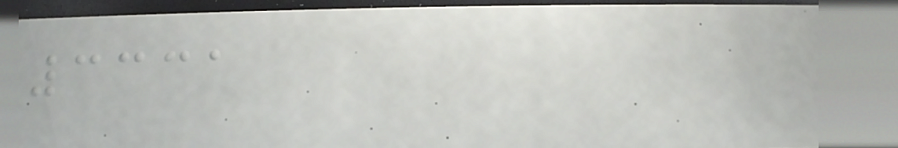3331
